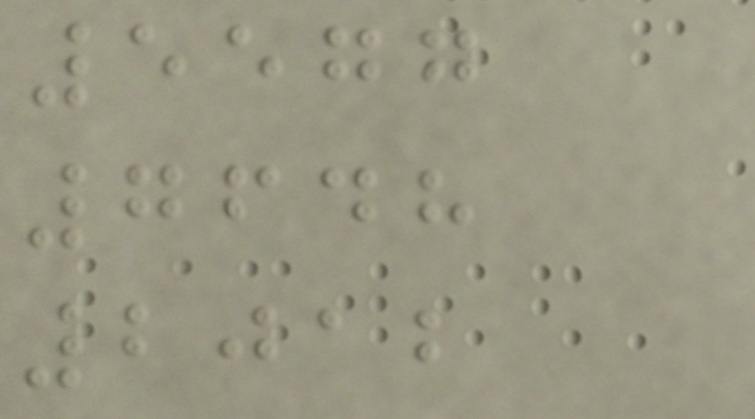5577
7648
2012
